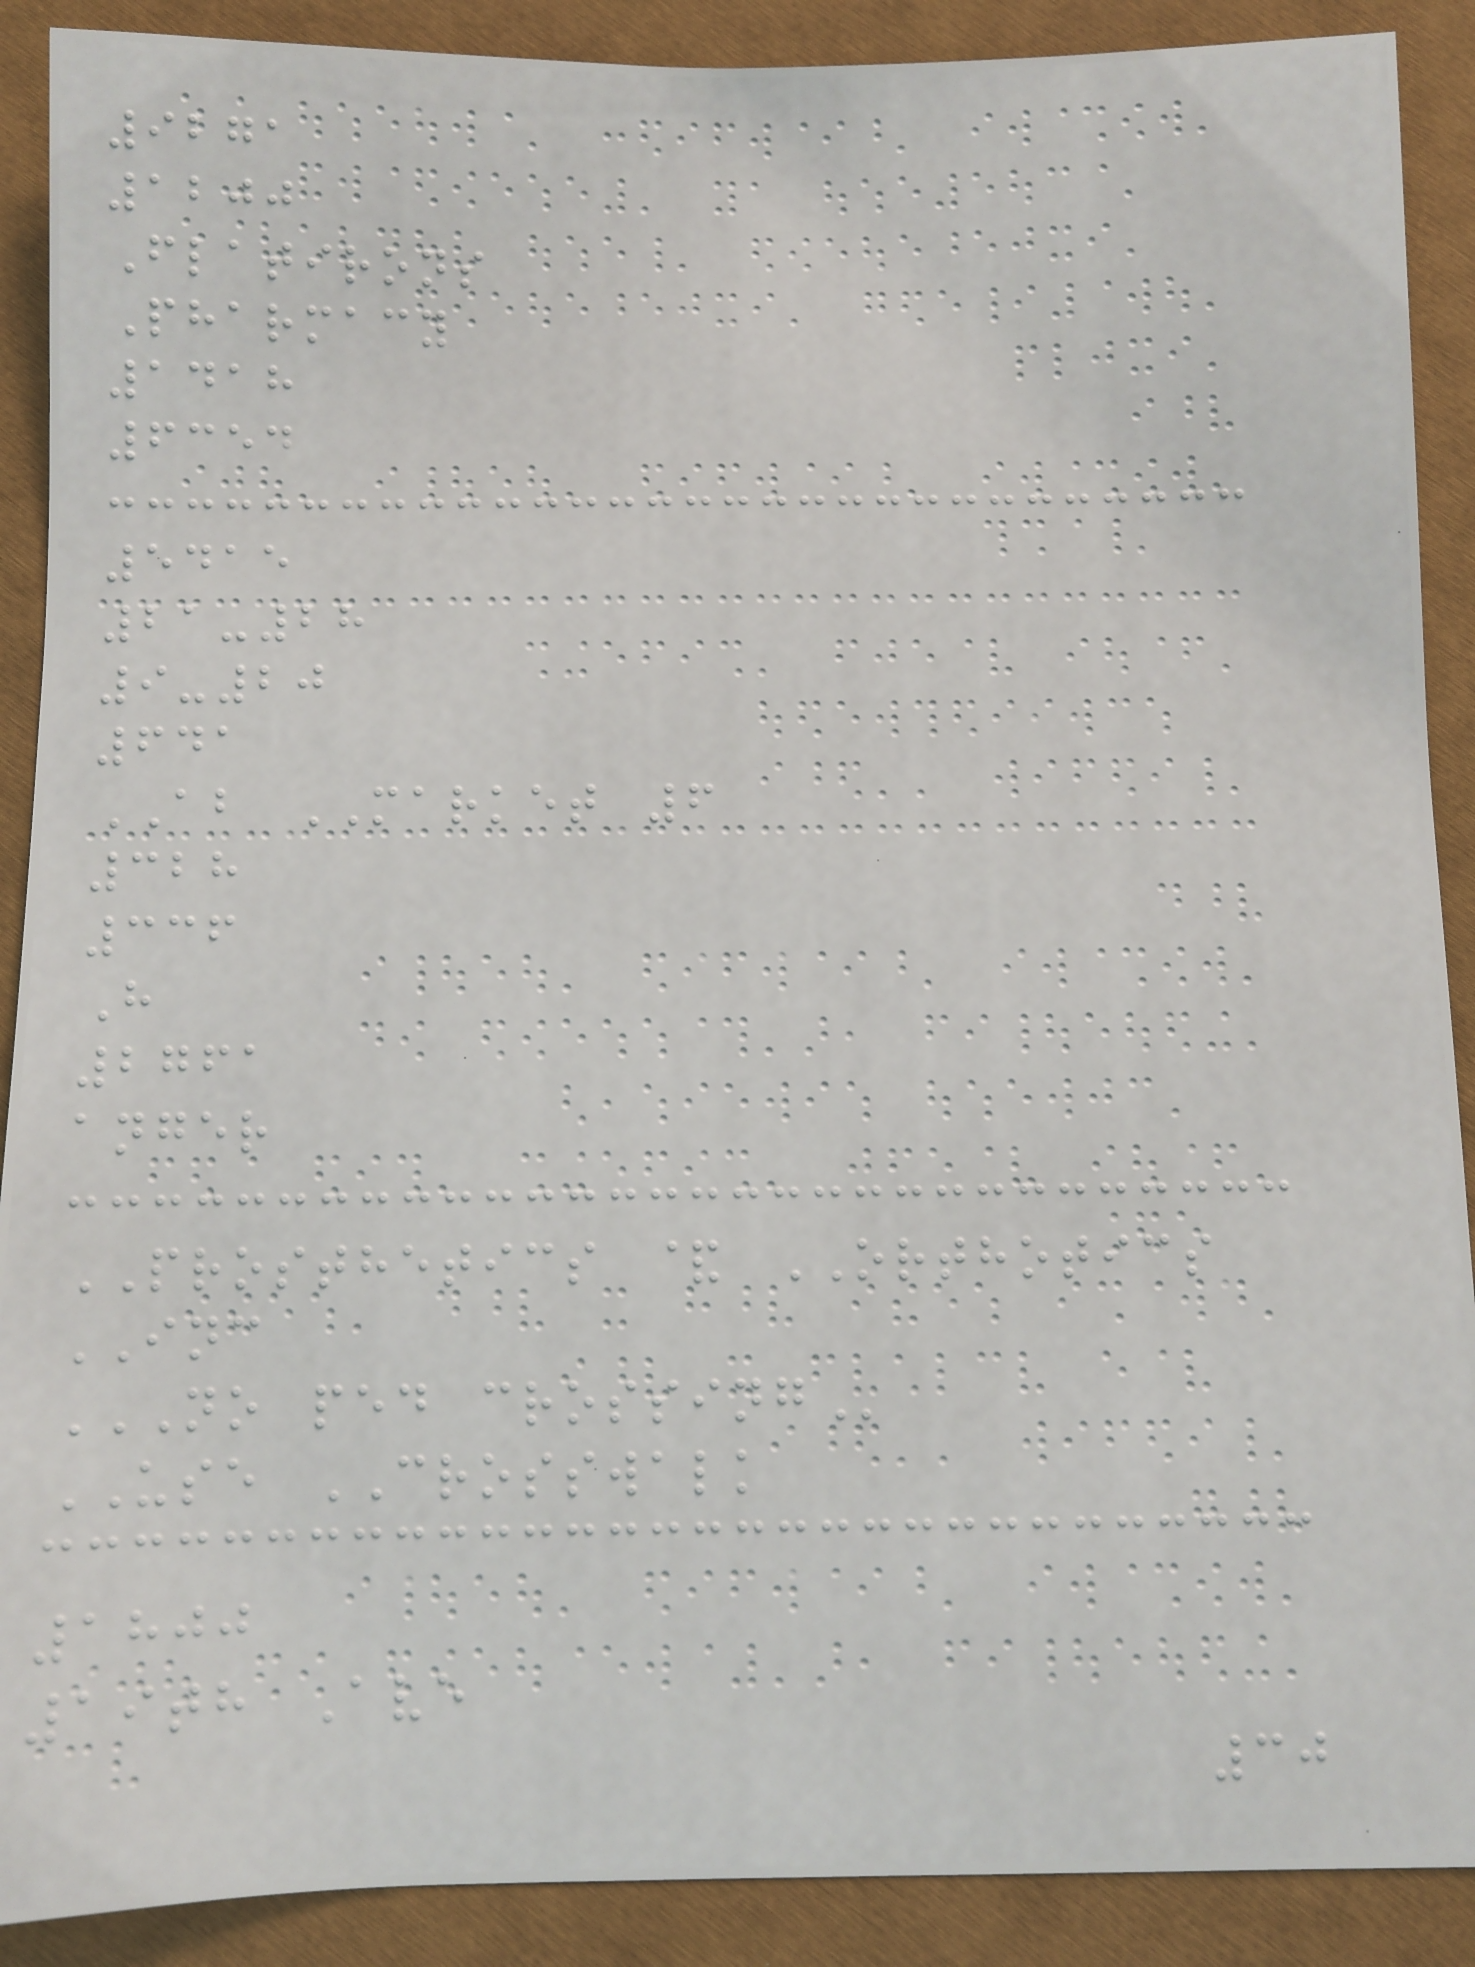9271
1200
Flatirons
Pharmacy
1418
6354
5415
21-28
9-20
641
AB MARKET 6
328
336
H
2761
anger
PROSTHETICS & ORTHOTICS
INC
NO PED CROSSING
USE CROSSWALK
1800
19th Ave
30
